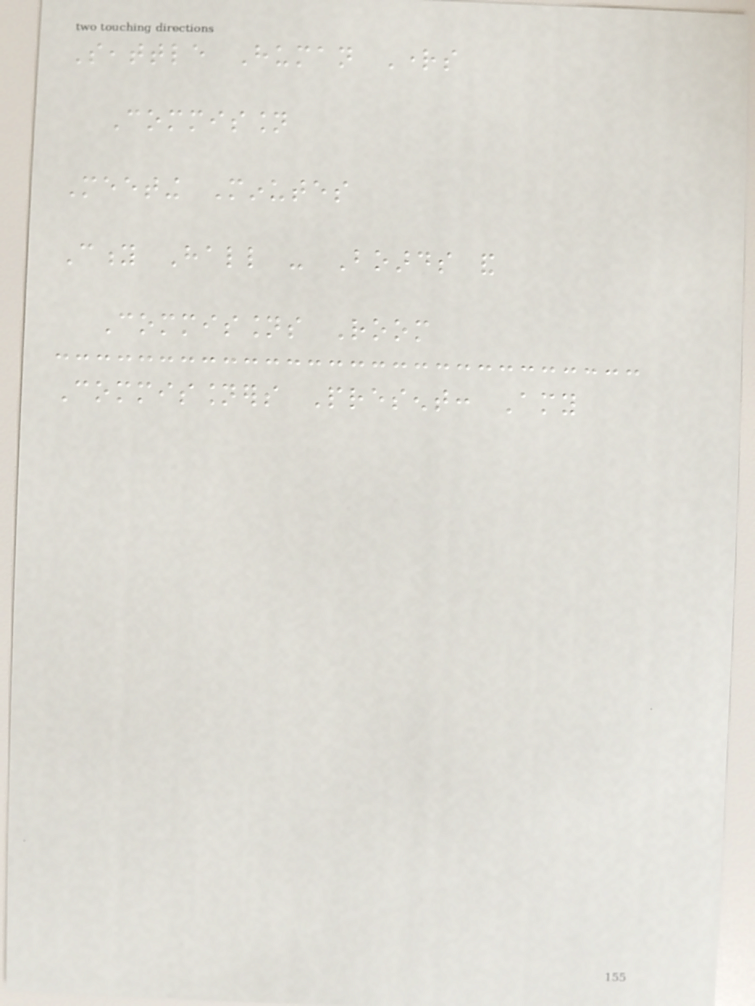Seattle Human Rights
Commission
Meeting Minutes
City Hall - Boards and
Commissions Room
Commissioners Present: Amy
